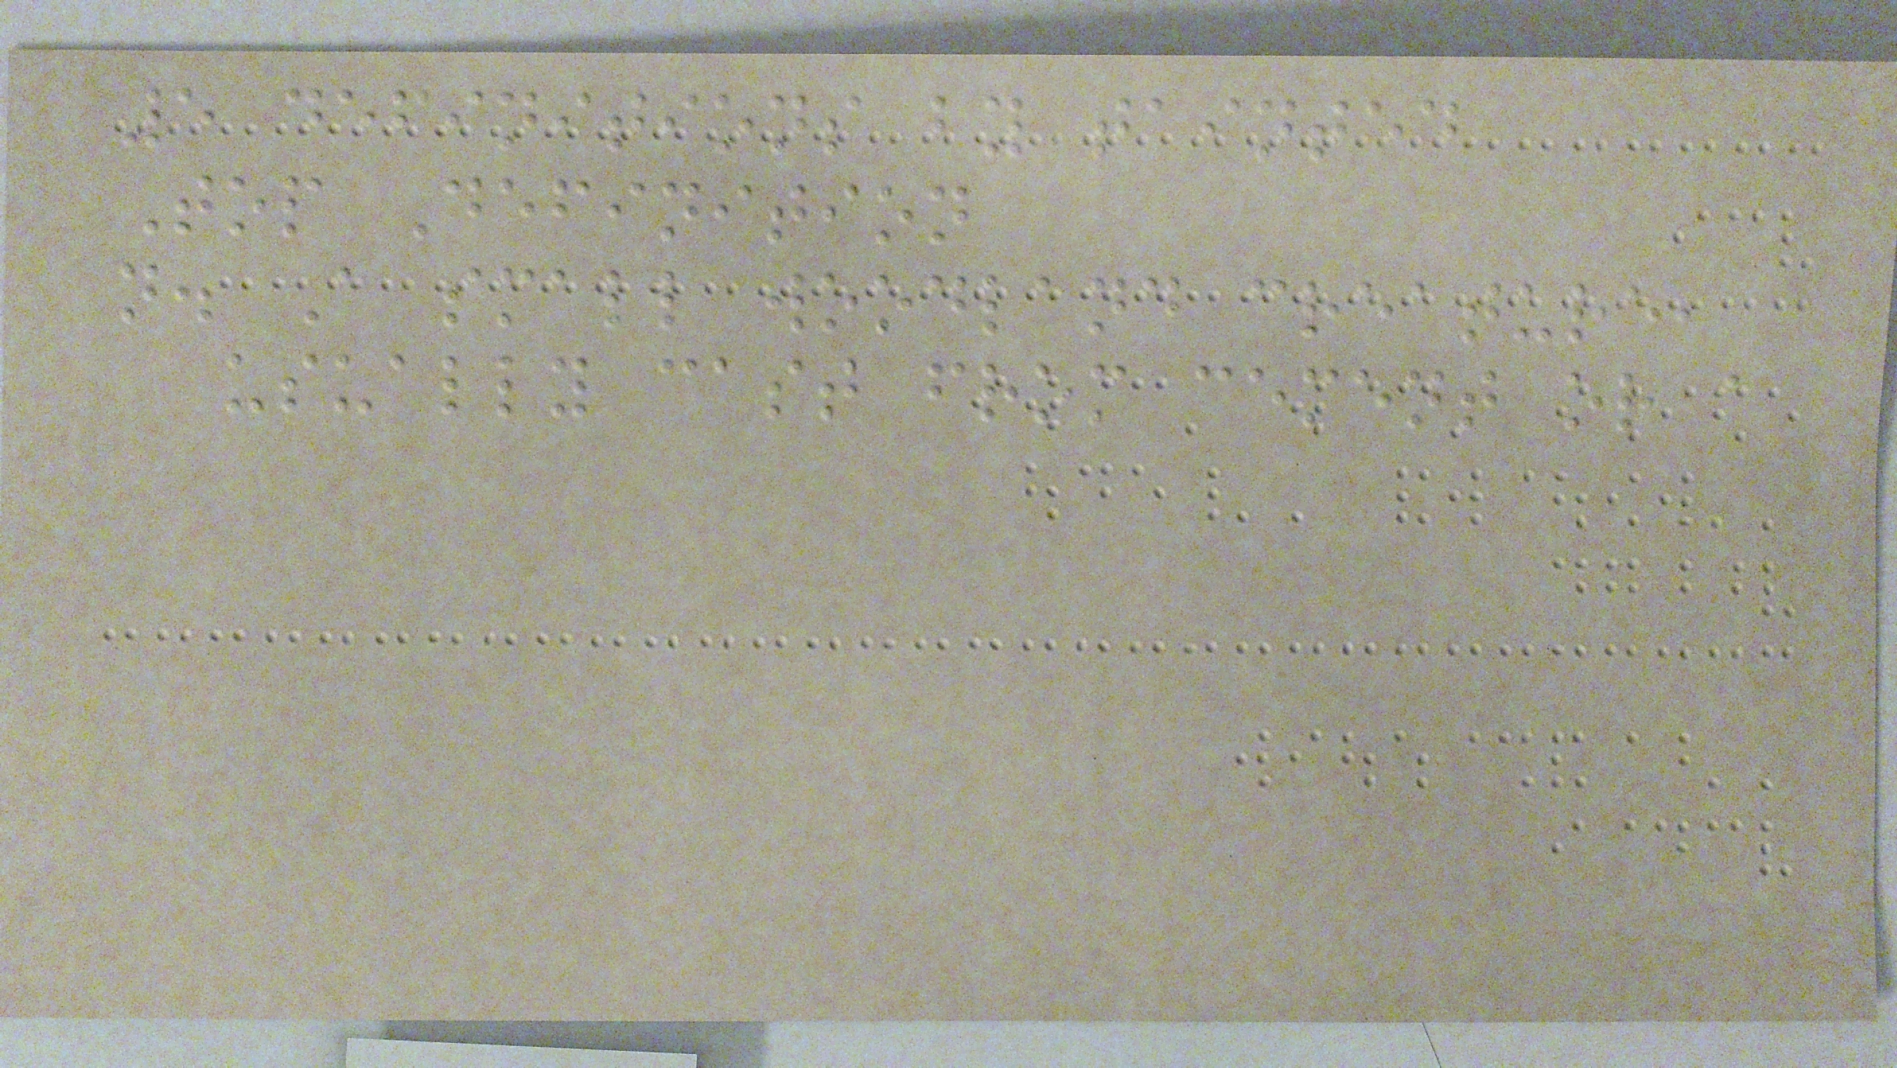5 definitions by tainted
Top Definition
n. A small woodland creature,
usually cast from cement or a
